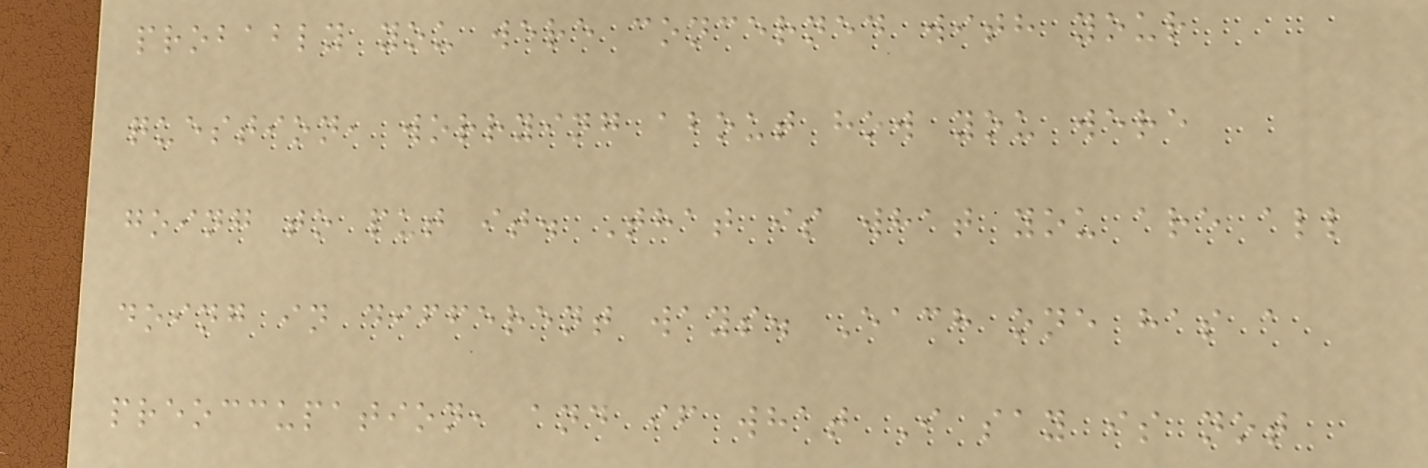probably you were concerned with your
question, worrying about how you were
going to put it. That is what you are all
doing in different ways. Each one has a
preoccupation, and if what I say is not
